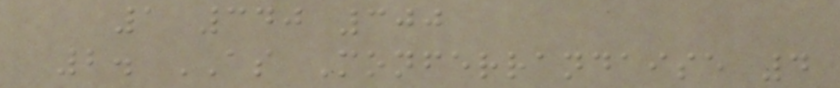1 340 300
2. AS Monferrandaise 4
